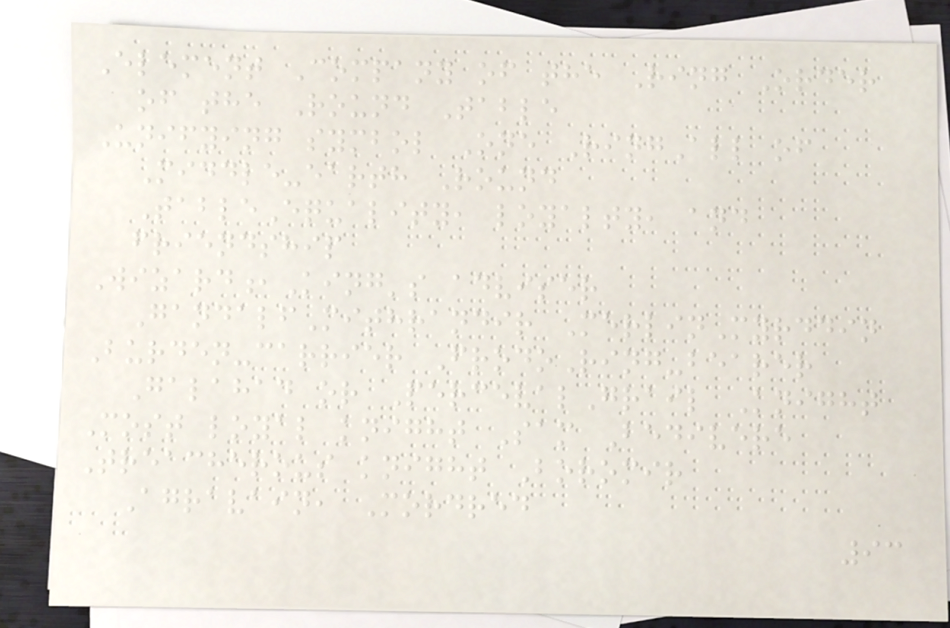Element Company of the Ring Order
of the Round Table
Unifying symbol One RingAll of
Middle-earth Round
TableEquality, loyalty, and
friendship
Wizard,King's adviser
GandalfMithrandir MerlinMyrddin
Burden-carrier FrodoRing-bearer
Galahad or PercevalGrail Knight
Most loyal knight Sam Bedivere
Treacherous knight Boromir
Agravain, Mordred
93
